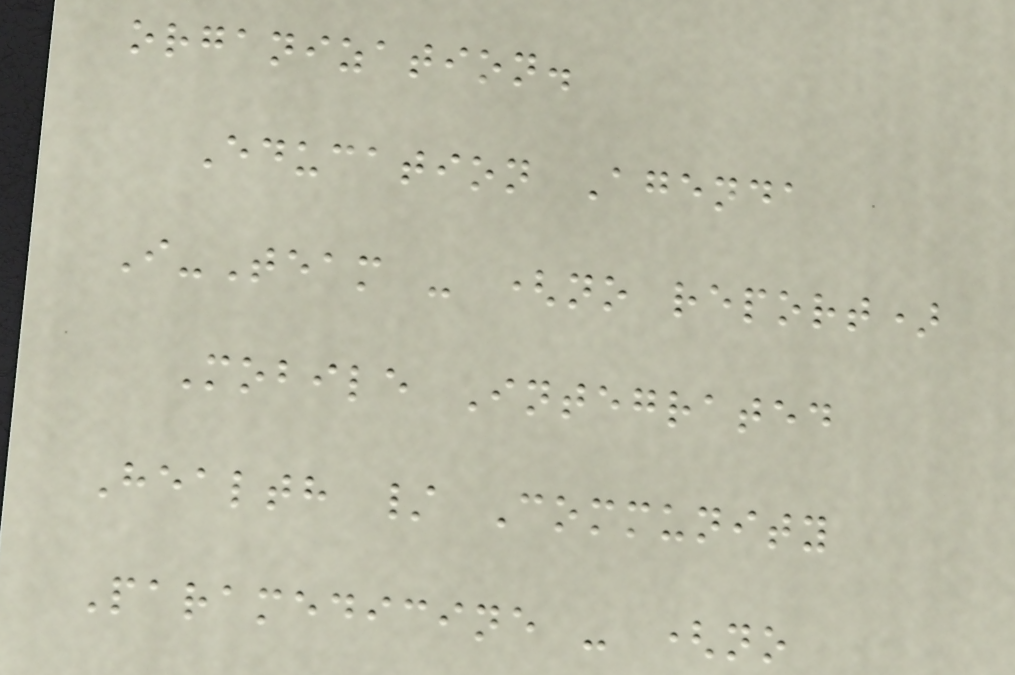organization.
Education Agenda
I-Team - (no report)
Mobile Integrated
Health / Community
Paramedicine - (no
